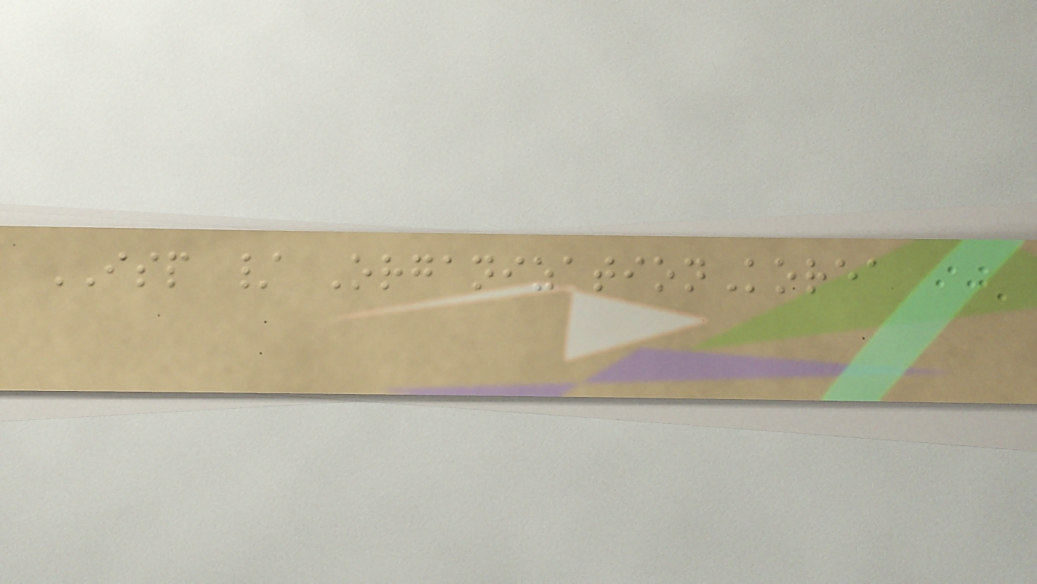ISP / OrganizationKorea
